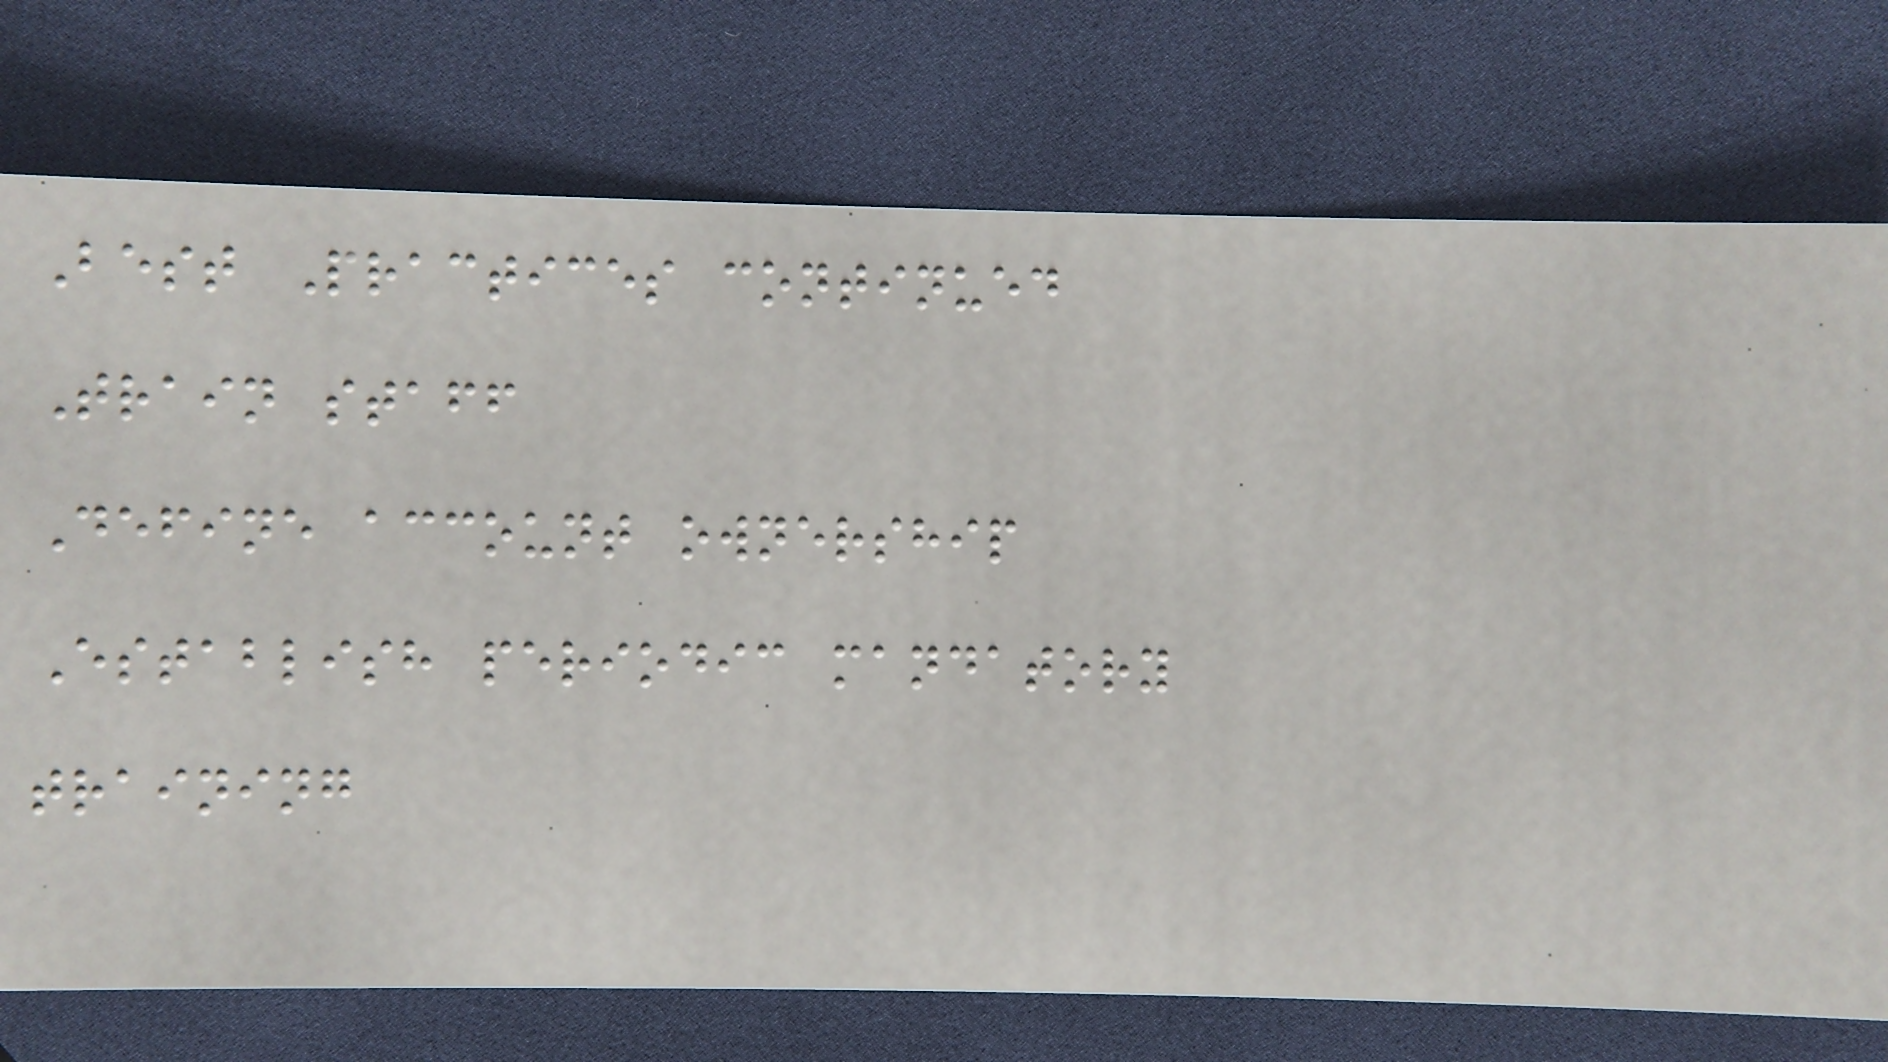Best Practices continued
Train staff
Define account ownership
Establish periodic mandatory
training
